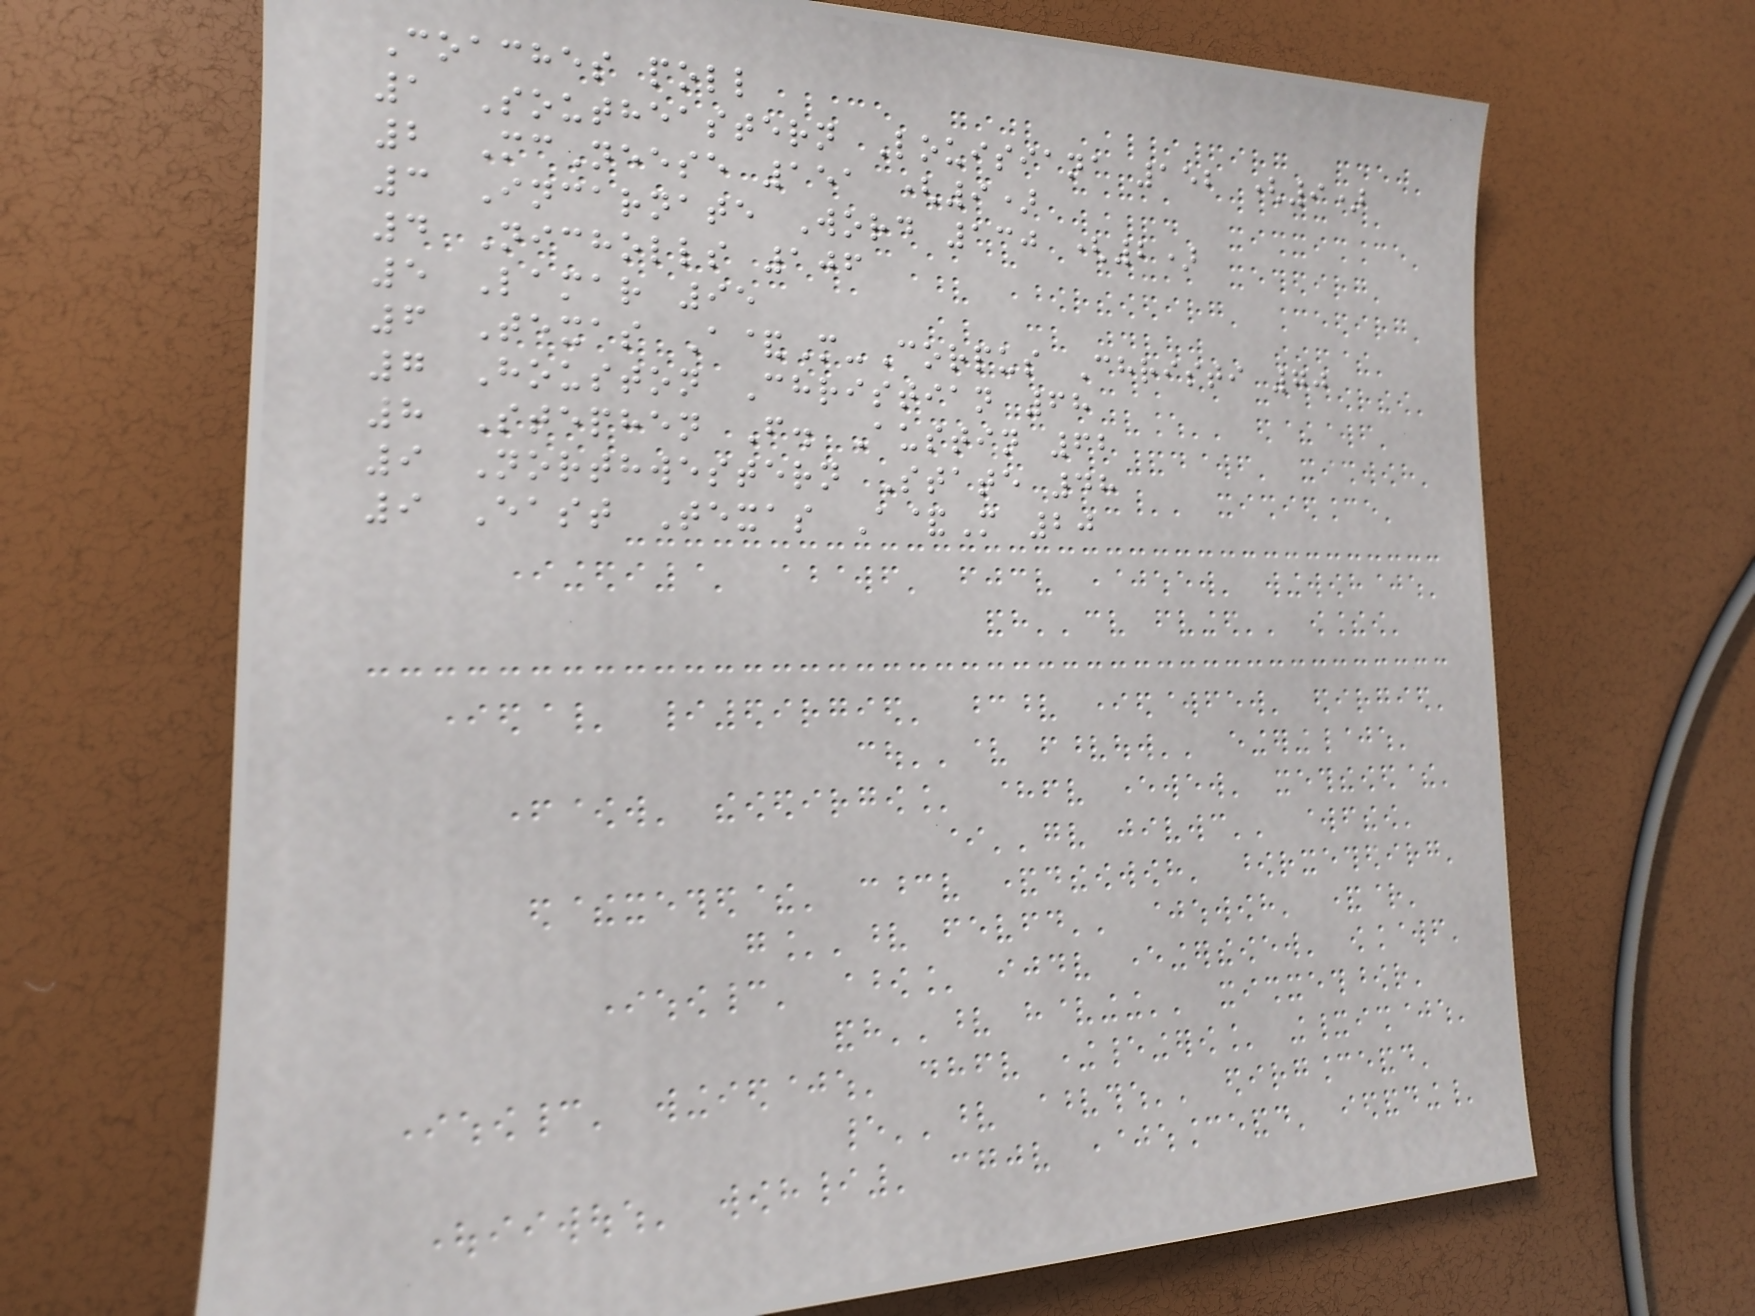Coaches poll
1 Southeastern Louisiana 152 (9)
2 McNeese 151 (9)
3 Incarnate Word 130 (2)
4 Nicholls 106
5 Lamar 95
6 Texas A&M-Corpus Christi 70
7 Houston Christian 68
8 Stephen F. Austin 62
9 Northwestern State 48
9 East Texas A&M 20
